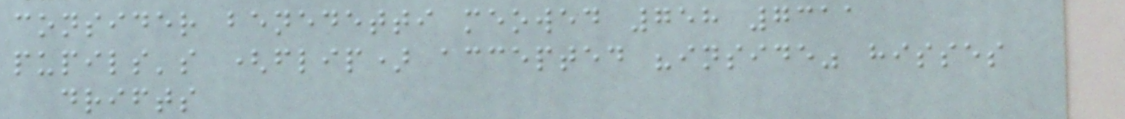consider benedetti meowed 758 7311
pupils's (flip) accepted "inside" hisses
drifts
